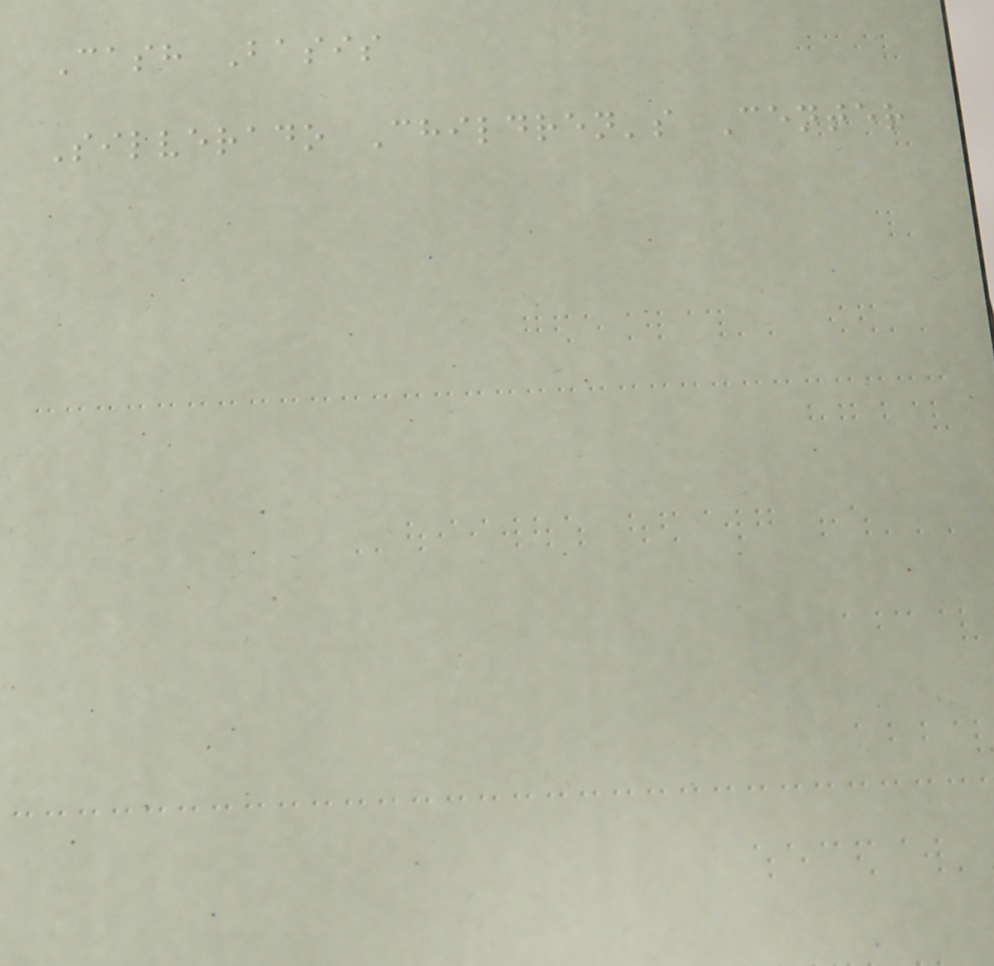Cash Basis
Silverado Children's Center
